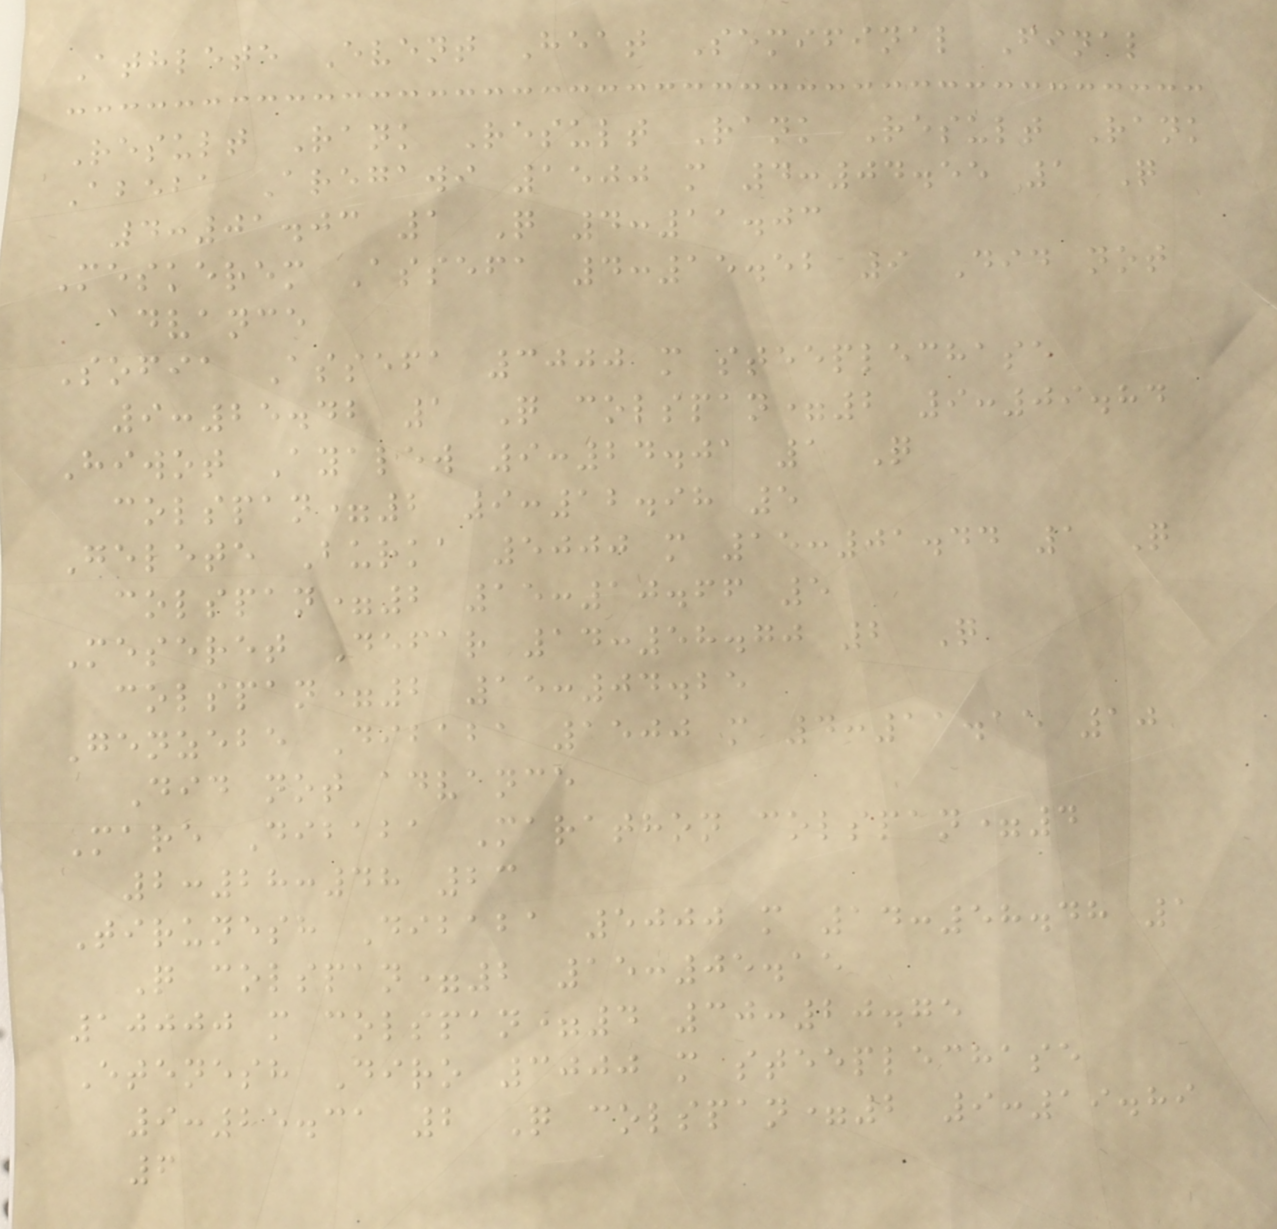Athlete Event Heat Semifinal Final
Result Rank Result Rank Result Rank
Abeba Aregawi 1500 m 4:04.55 1 Q
4:01.03 1 Q 4:11.03
Meskerem Assefa 4:15.52 9 Did not
advance
Sofia Assefa 3000 m steeplechase
9:25.42 1 Q colspan=2 9:09.84
Hiwot Ayalew 9:24.01 1 Q
colspan=2 9:12.98 5
Gelete Burka 5000 m 15:01.44 1 Q
colspan=2 15:10.66 5
Meseret Defar 14:58.70 2 Q
colspan=2 15:04.25
Genzebe Dibaba 1500 m 4:11.15 10
Did not advance
Mare Dibaba Marathon colspan=4
2:28:48 23
Tirunesh Dibaba 5000 m 14:58.48 1
Q colspan=2 15:05.15
10000 m colspan=4 30:20.75
Etenesh Diro 3000 m steeplechase
9:25.31 2 Q colspan=2 9:19.89
6
